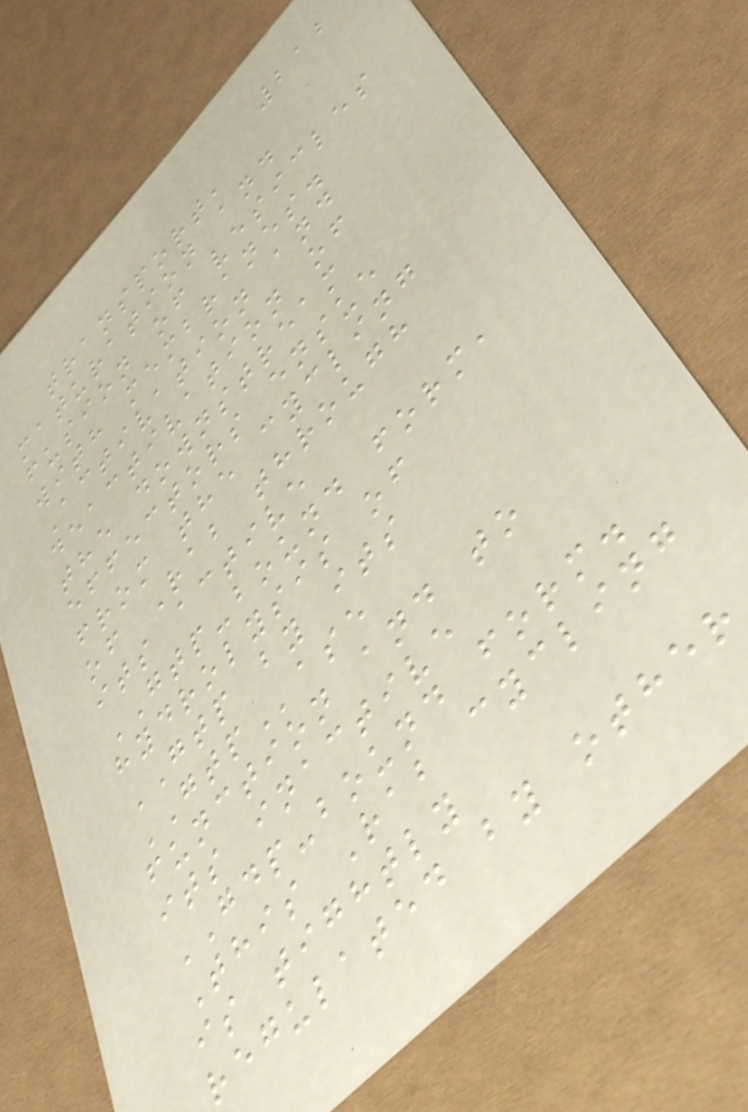212
transport,
maturation and
fusion of vesicles
with membranes.
Activation and
deactivation of
the downstream
effectors ensue
from the cycling
of Rab through
its active
GTP-bound form,
hydrolysis of
GTP by its
GTPase
function and to
its inactive
GDP-bound form.
This Rab cycling
is tightly
regulated by other
